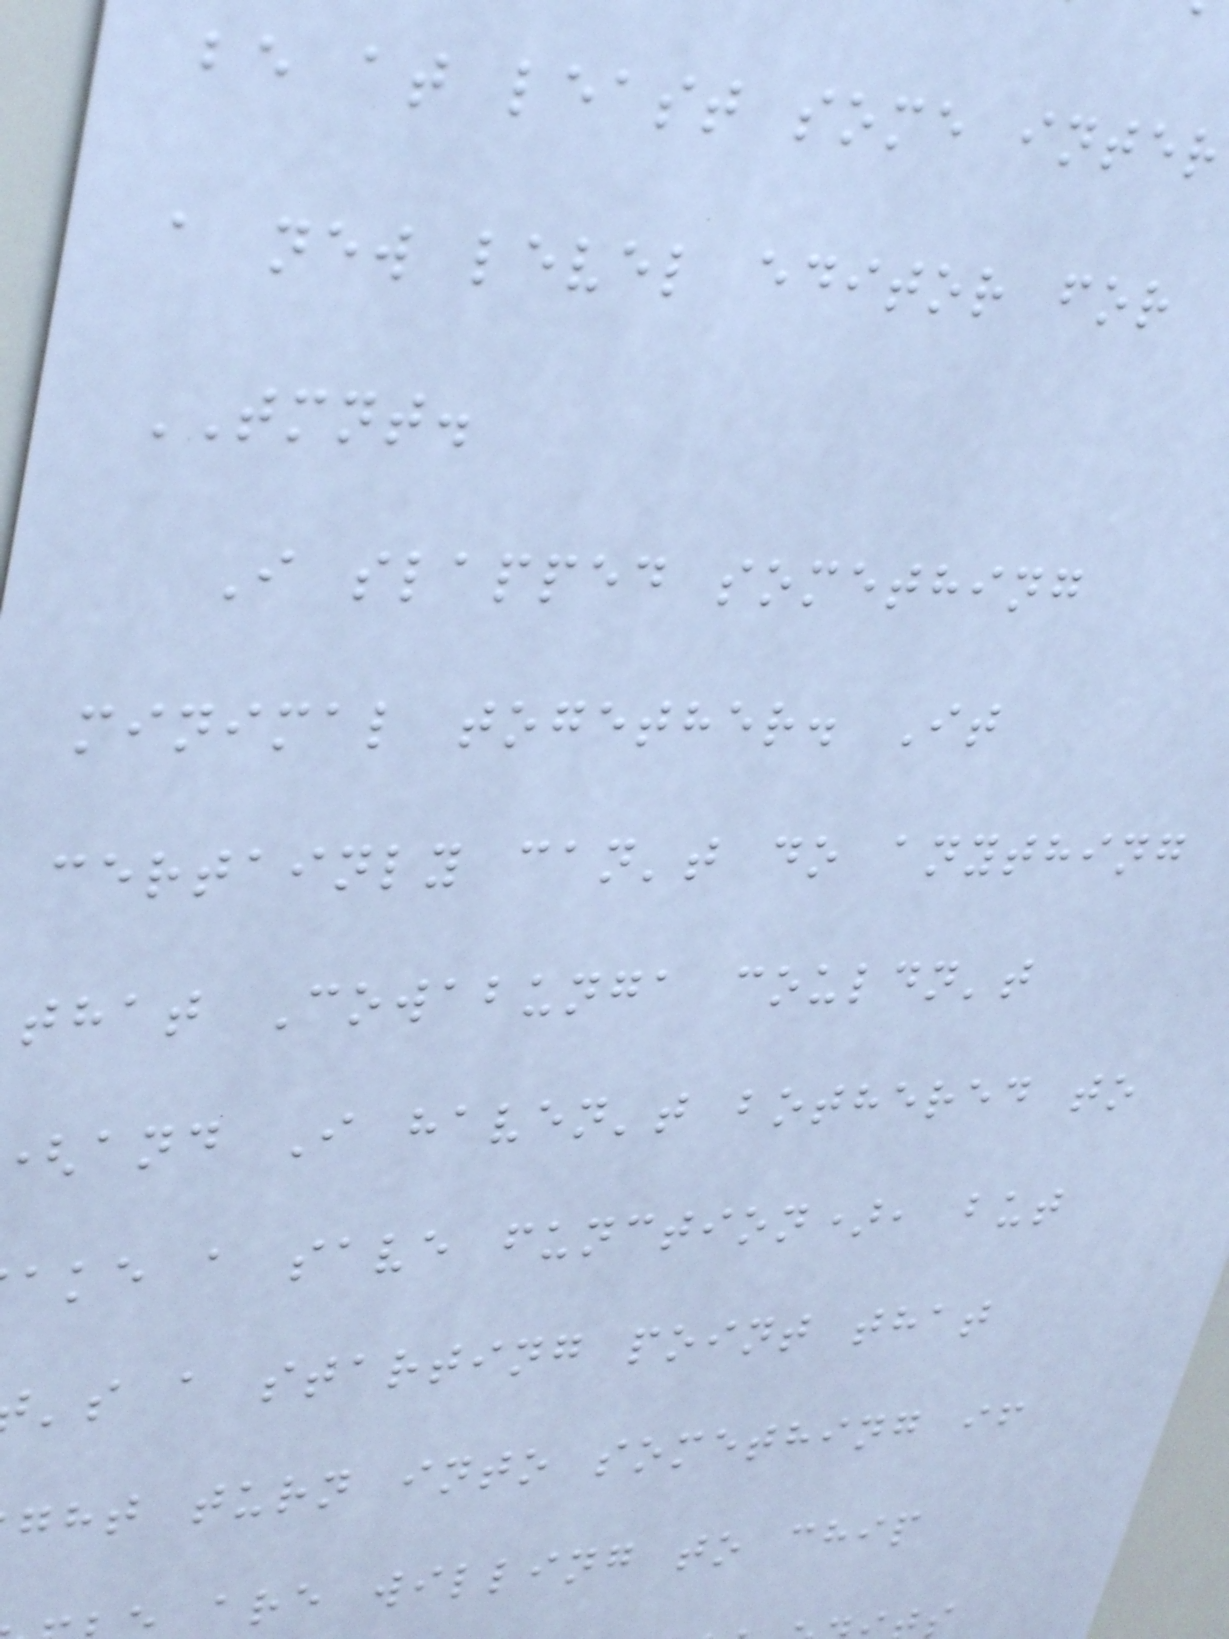be at least some inter
a new level editor for
TMNT.
I slapped something
minimal together. It
certainly can't do anything
that Cowabunga couldn't
and I haven't bothered to
ake a save function), but
's a starting point that
ght turn into something if
are willing to chip
